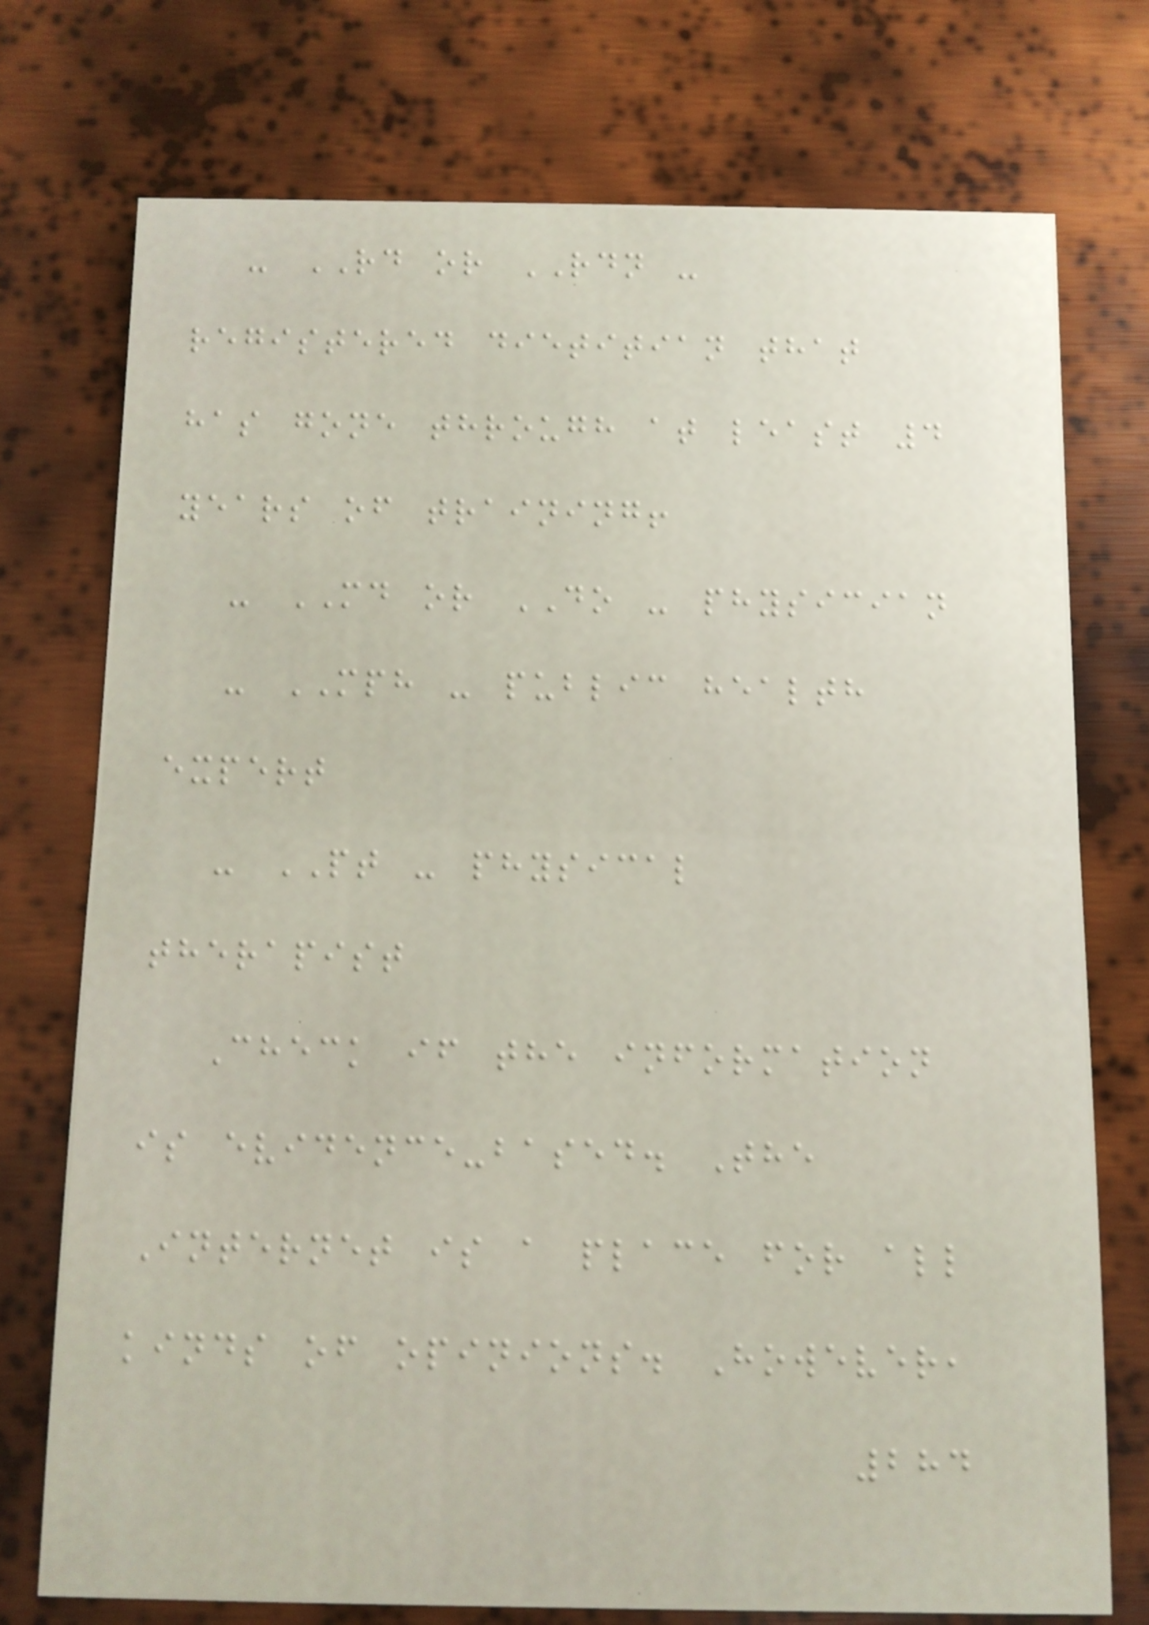- RD or RDN -
registered dietitian that
has gone through at least 4
years of training!
- MD or DO - physician
- MPH - public health
expert
- PT - physical
therapist
Check if the information
is evidence-based. The
Internet is a place for all
kinds of opinions. However,
284
